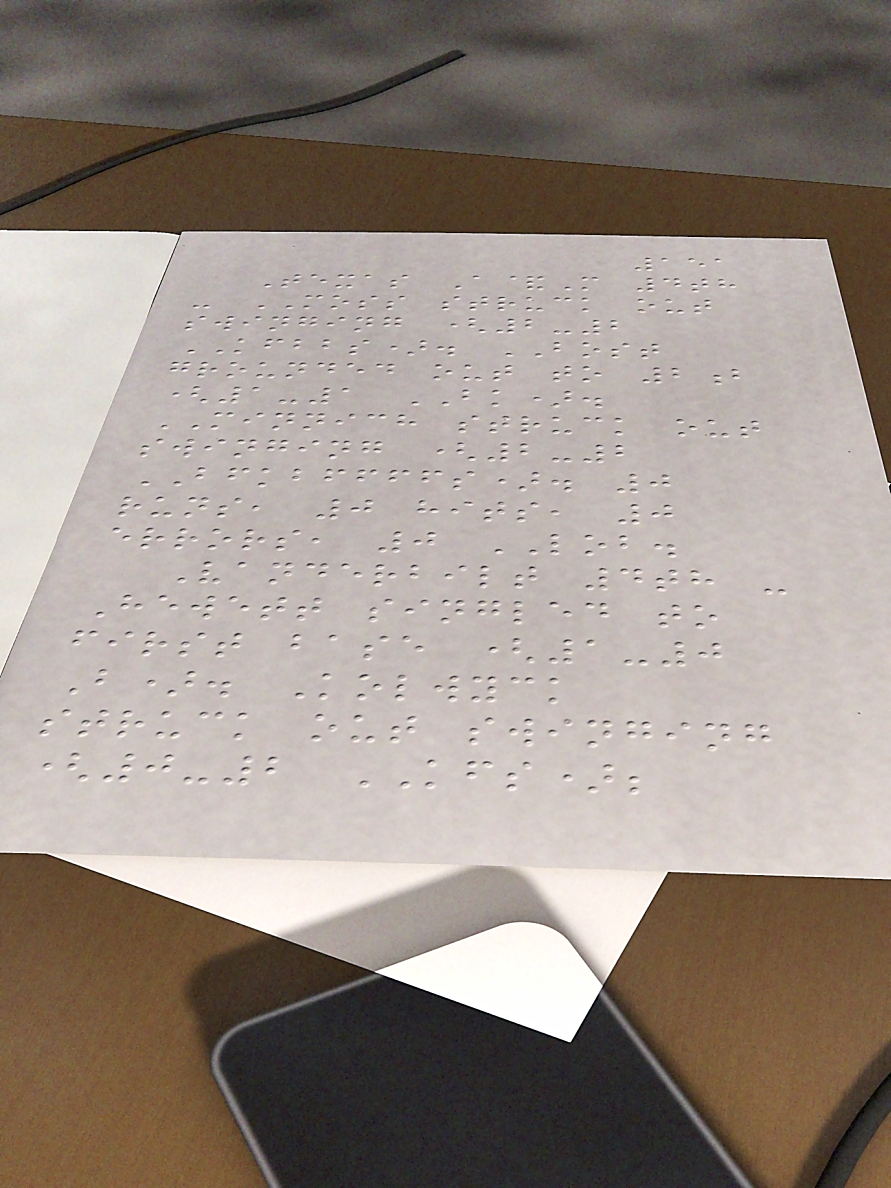151
Texas A&M 4th
- MOSS struck out
swinging (2-2
KFBBS). BOST
grounded out to 2b
(1-1 BK).
MINNICH struck out
swinging (2-2
BFKBFFFFS). 0
runs, 0 hits, 0
errors, 0 LOB.
Vanderbilt 4th -
Hewett singled to
first base (1-0
B). Kolwyck
struck out swinging
(0-2 KFS);
